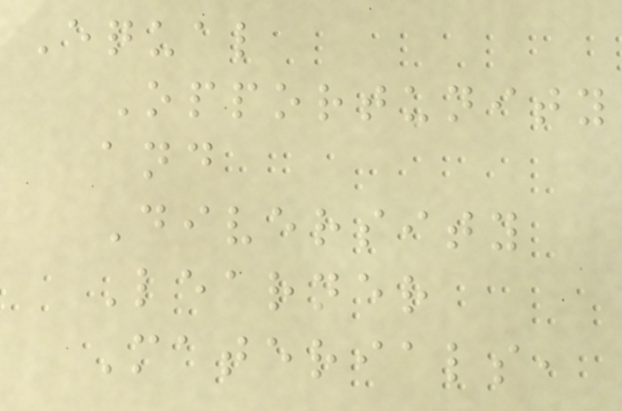Equal
Opportunity
and
Diversity
Learner
Materials,
